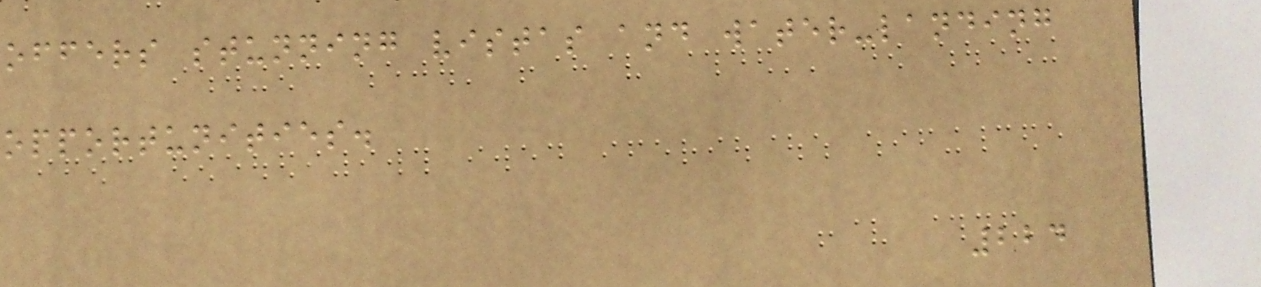offers stunning vistas and water-landing
opportunities.
224
